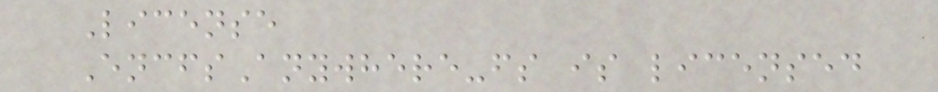License
EncfsAnywhere-fs is licensed
